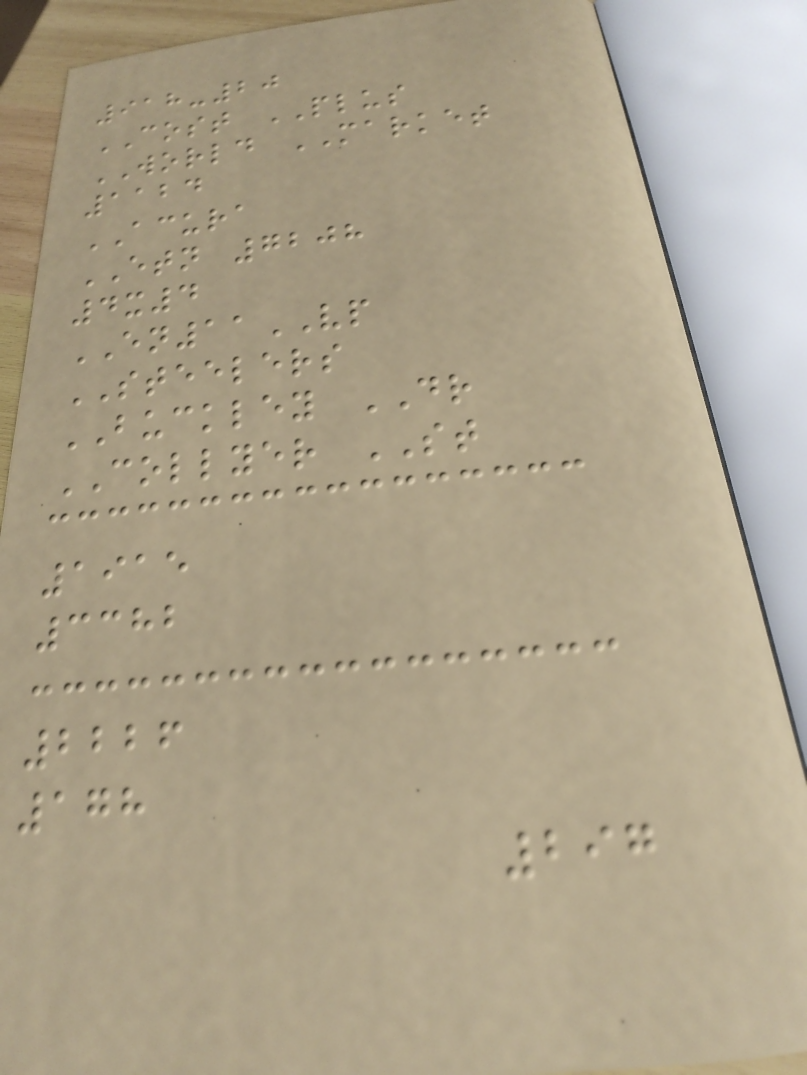918-20
COST PLUS
WORLD MARKET
1124
ACURA
ETN 7208
4x4
EN11VP
STEELERS
BUCKLEY DR
COLLYER ST
1915
3382
2226
178
297
